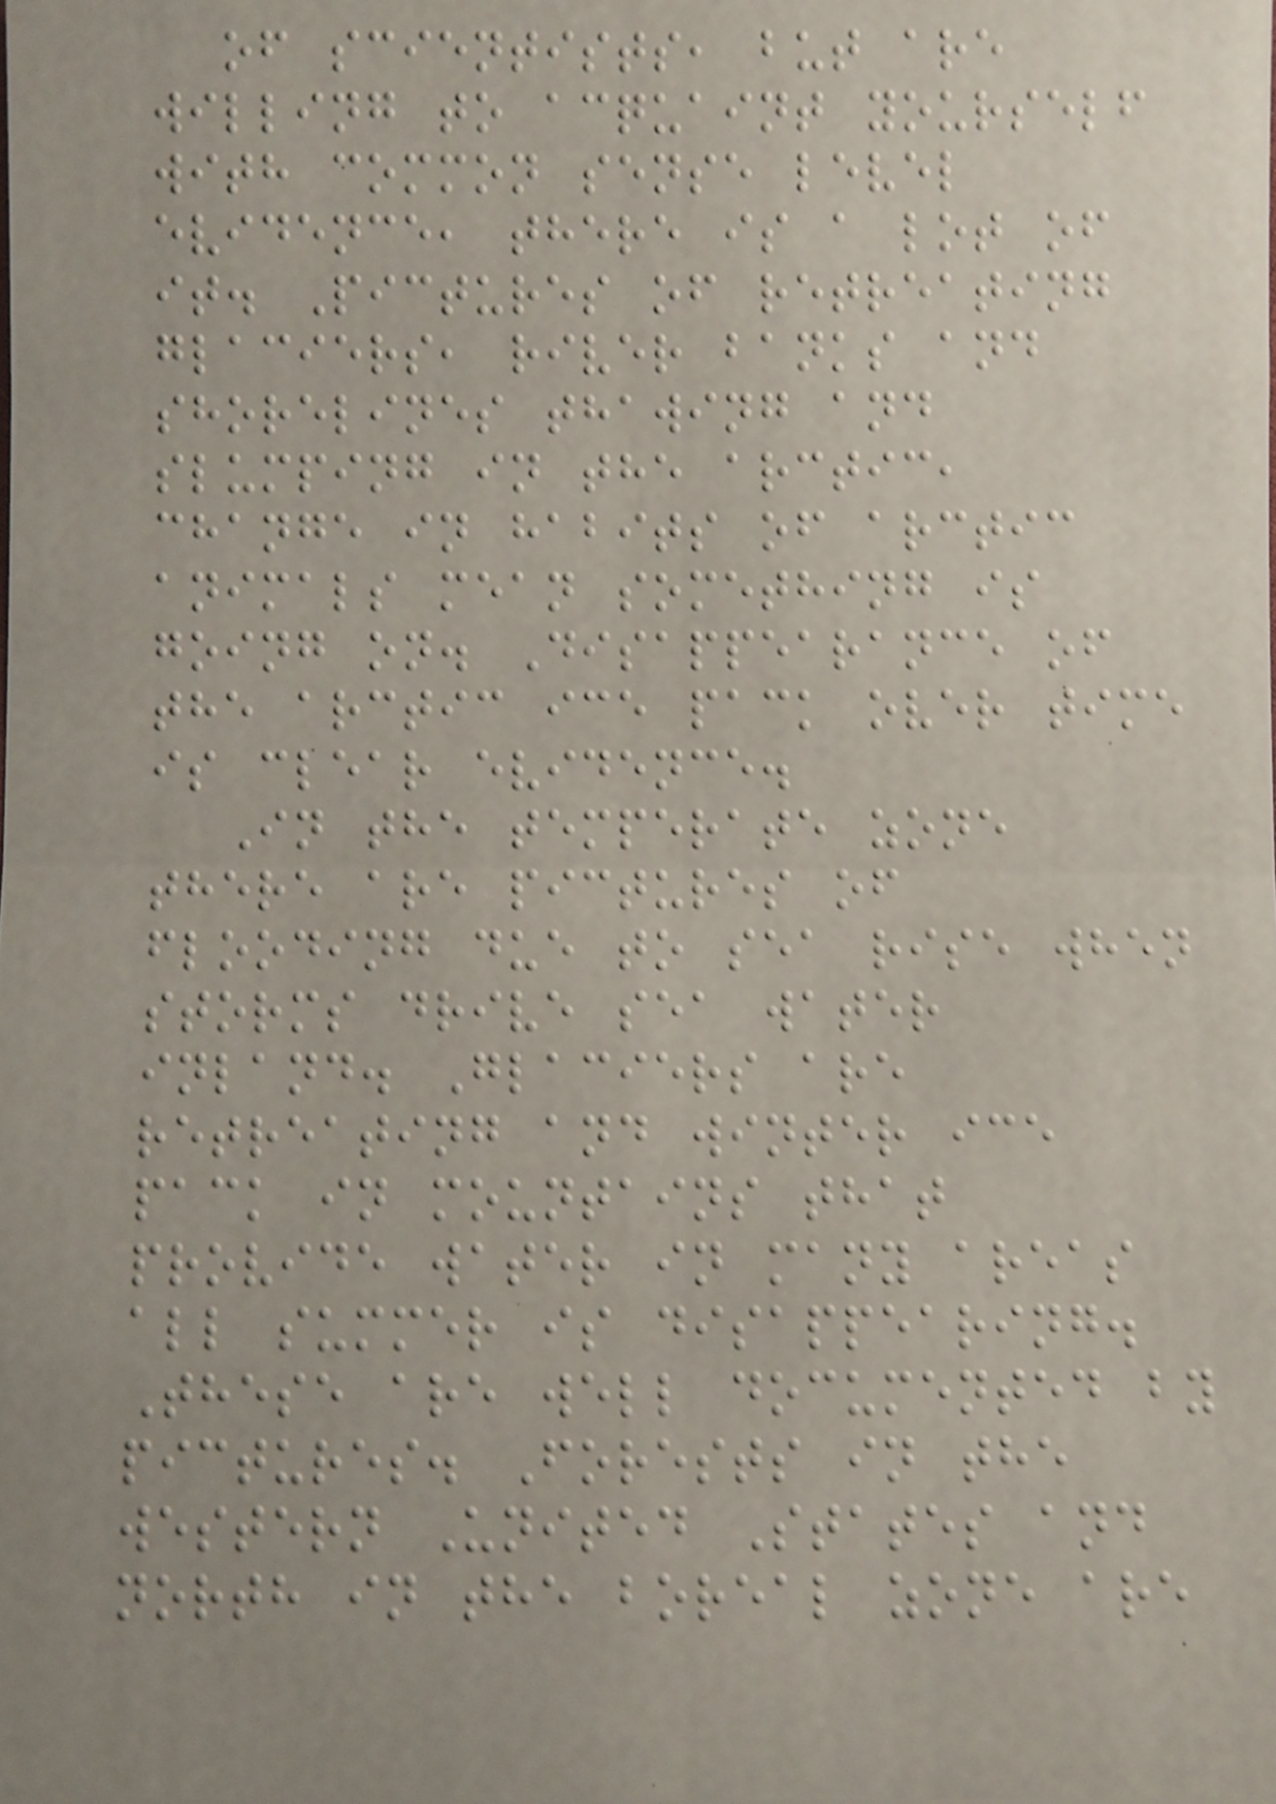of scientists, but are
willing to acquaint yourself
with common sense level
evidence, there is a lot of
it. Pictures of retreating
glaciers, river banks and
shorelines thawing and
slumping in the arctic,
change in habits of arctic
animals mean something is
going on. Disappearance of
the arctic ice pack over time
is clear evidence.
In the temperate zone
there are pictures of
flooding due to sea rise when
storms drive sea water
inland. Glaciers are
retreating and winter ice
pack in mountains that
provide water in many areas
all summer is disappearing.
These are well documented by
pictures. Forests in the
western United States and
north in the boreal zone are
